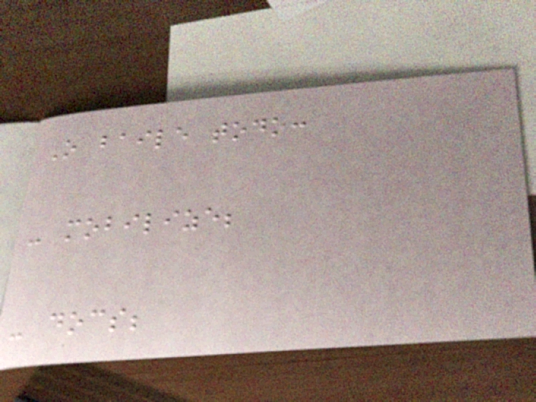O baile todo:
- mobilize;
- docs;
